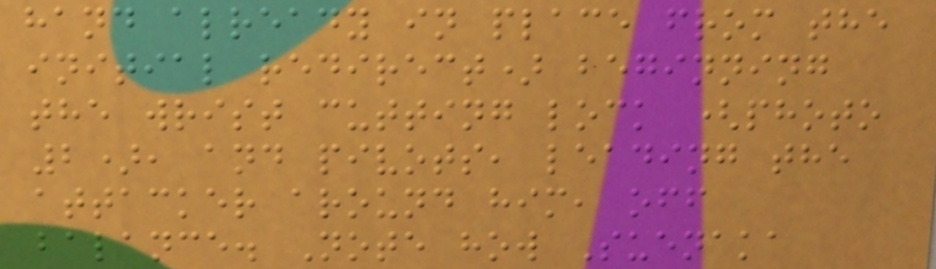hand already in place from the
initial redirect) beginning
the wrist cutting lock (photo
2), and pivots, leading the
attacker around him, off
balance. Note how Suenaka
